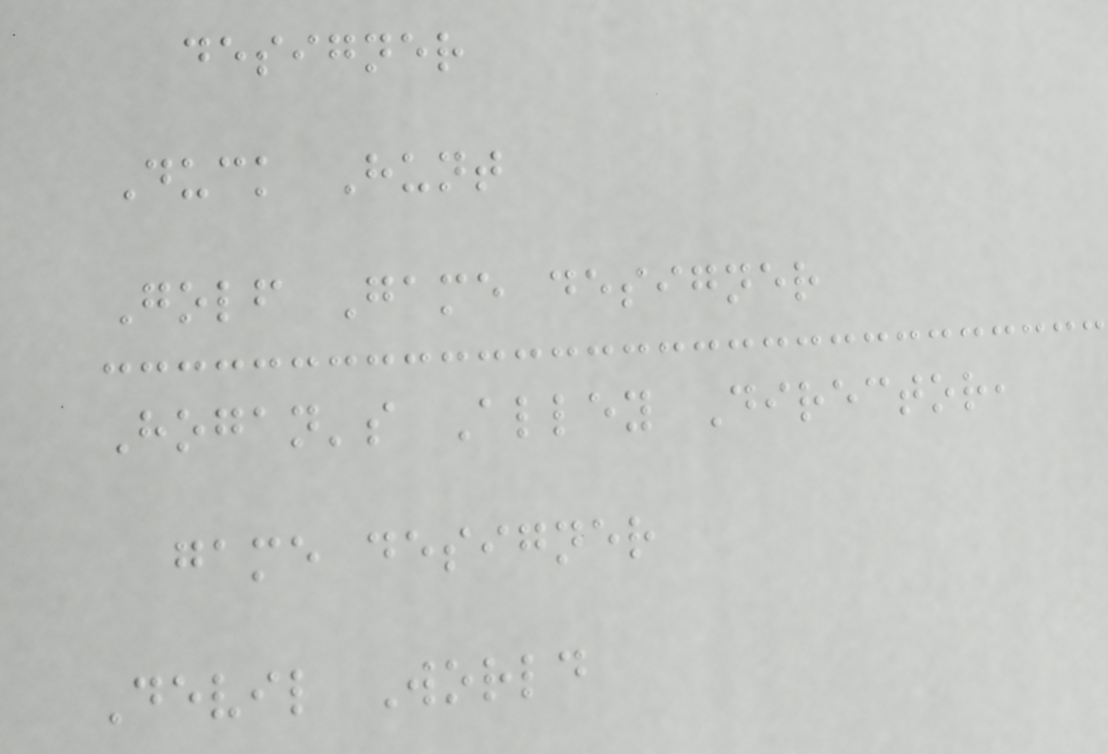designer
Duck Hunt
Golf Game designer
Hogan's Alley Director,
game designer
Devil World
